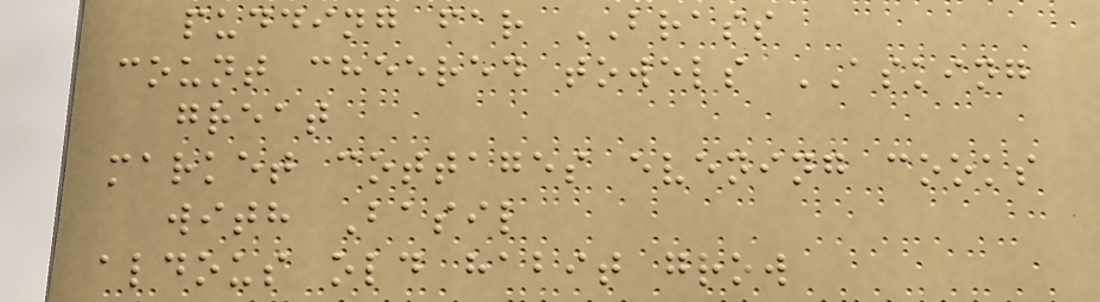pudding far BRASS
count cheered towels ASKING
great
market cottages evening cooks
with Basil
aldous old habit grow
